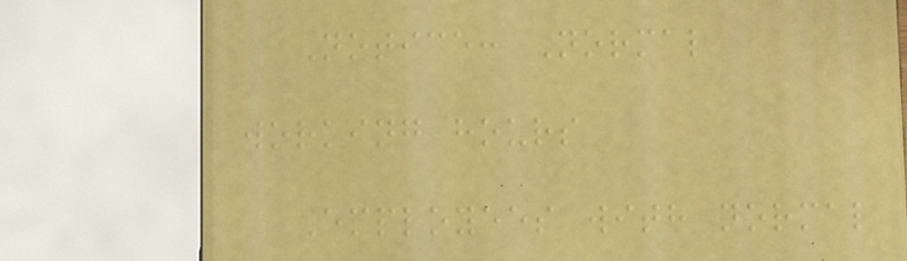Notice: Normal
working hours
Employees with normal
